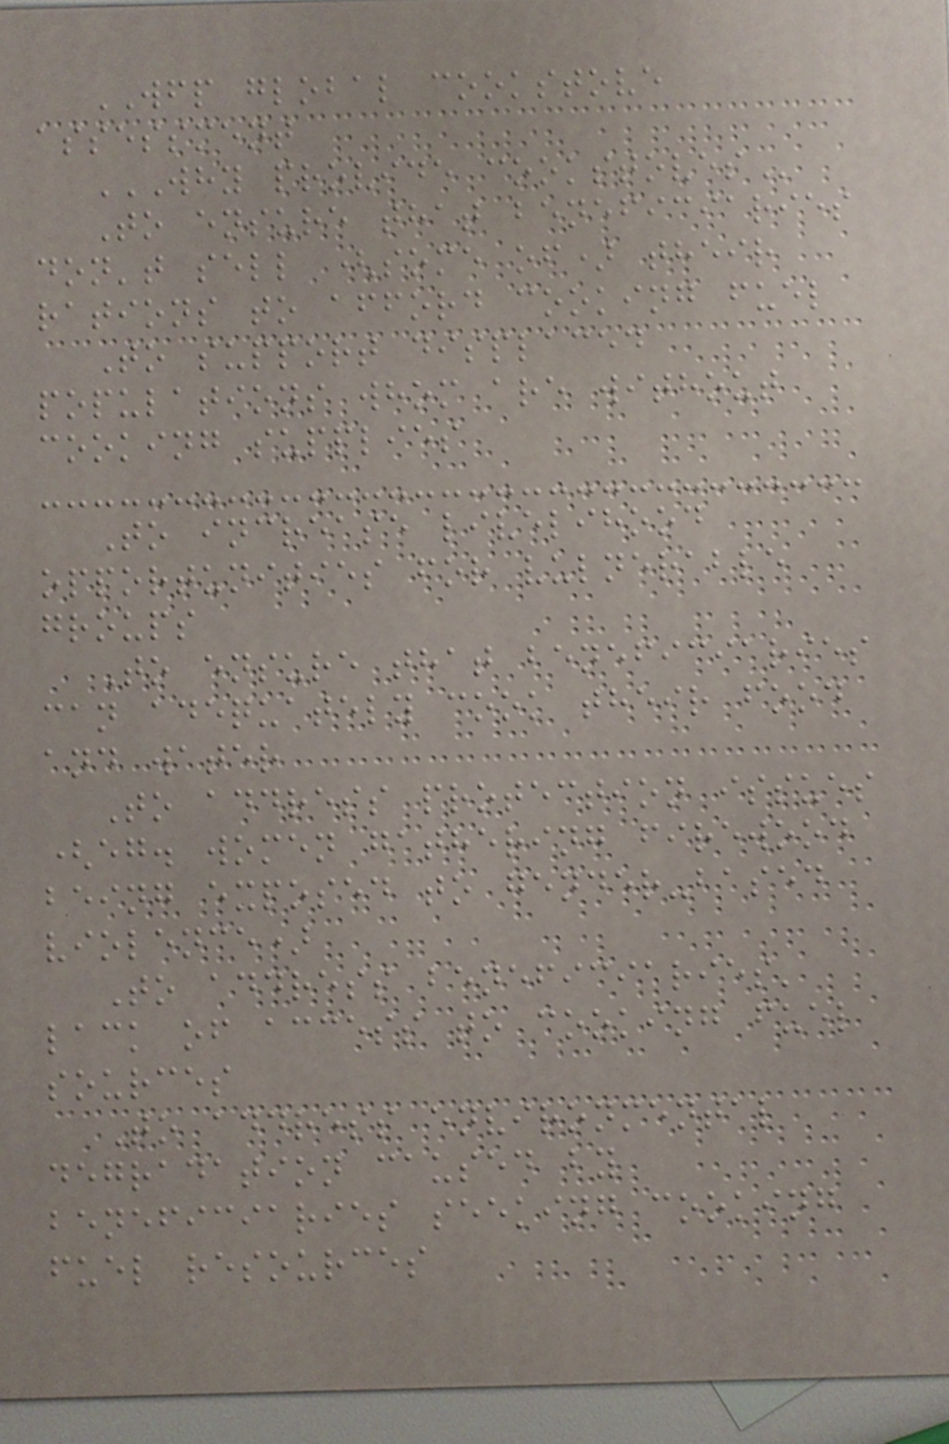WFP global cookstove
assessment
WHY PROVIDE COOKSTOVES
To ensure that beneficiaries
don't sell (some of) their
rations to afford cooking fuel
To support displaced
populations whom are without
cooking supplies
To increase livelihood
opportunities for vulnerable
groups
To ensure that beneficiaries
can adequately cook their food
and water
To address protection issues
(eg. women gathering firewood
being exposed to gender-based
violence)
To address beneficiaries'
lack of access to cooking fuel
sources
To address environmental
degradation caused by
beneficiaries seeking cooking
fuel resources
